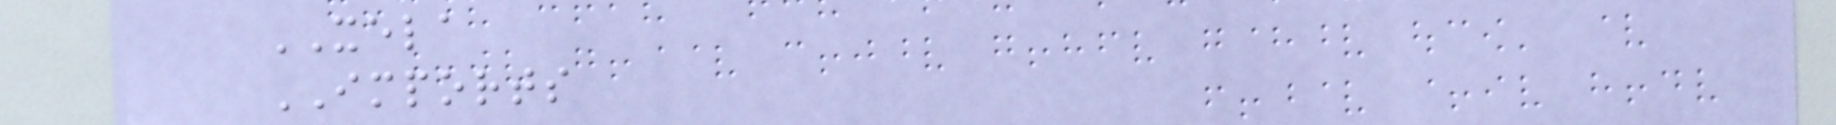XELA
IMPORTS
